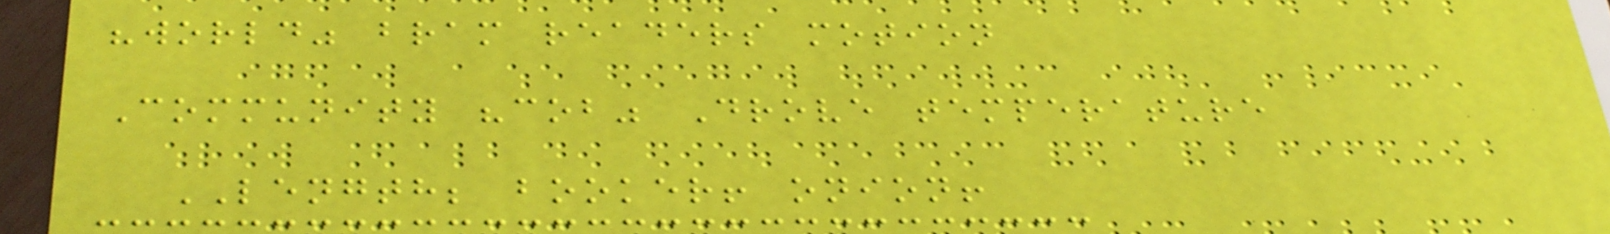"world" bram readers motion
Community "cob" Drove temperature
LENGTH; booker! onion!
